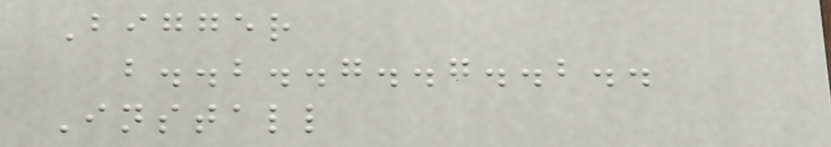Bigger
b..b..g..g..b..
Install
